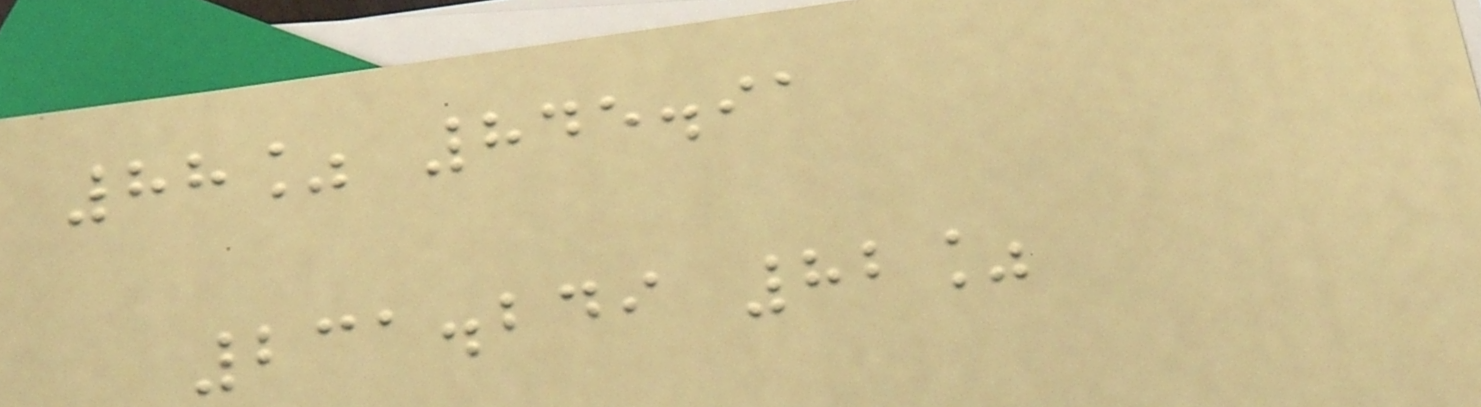88% 845.91
231.249 82%
